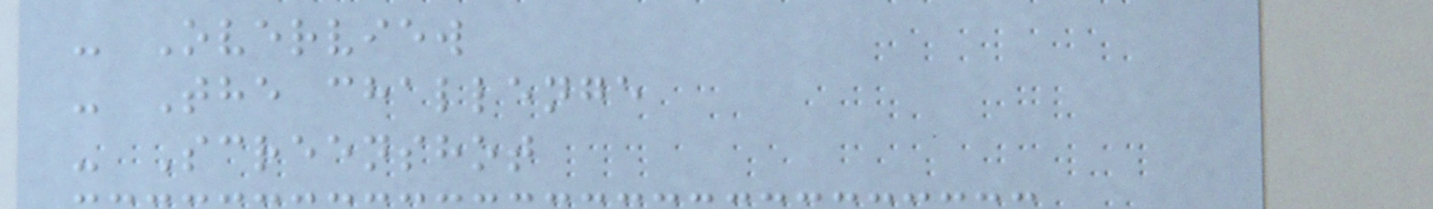- Overview
- The challenge
- Screenshot
